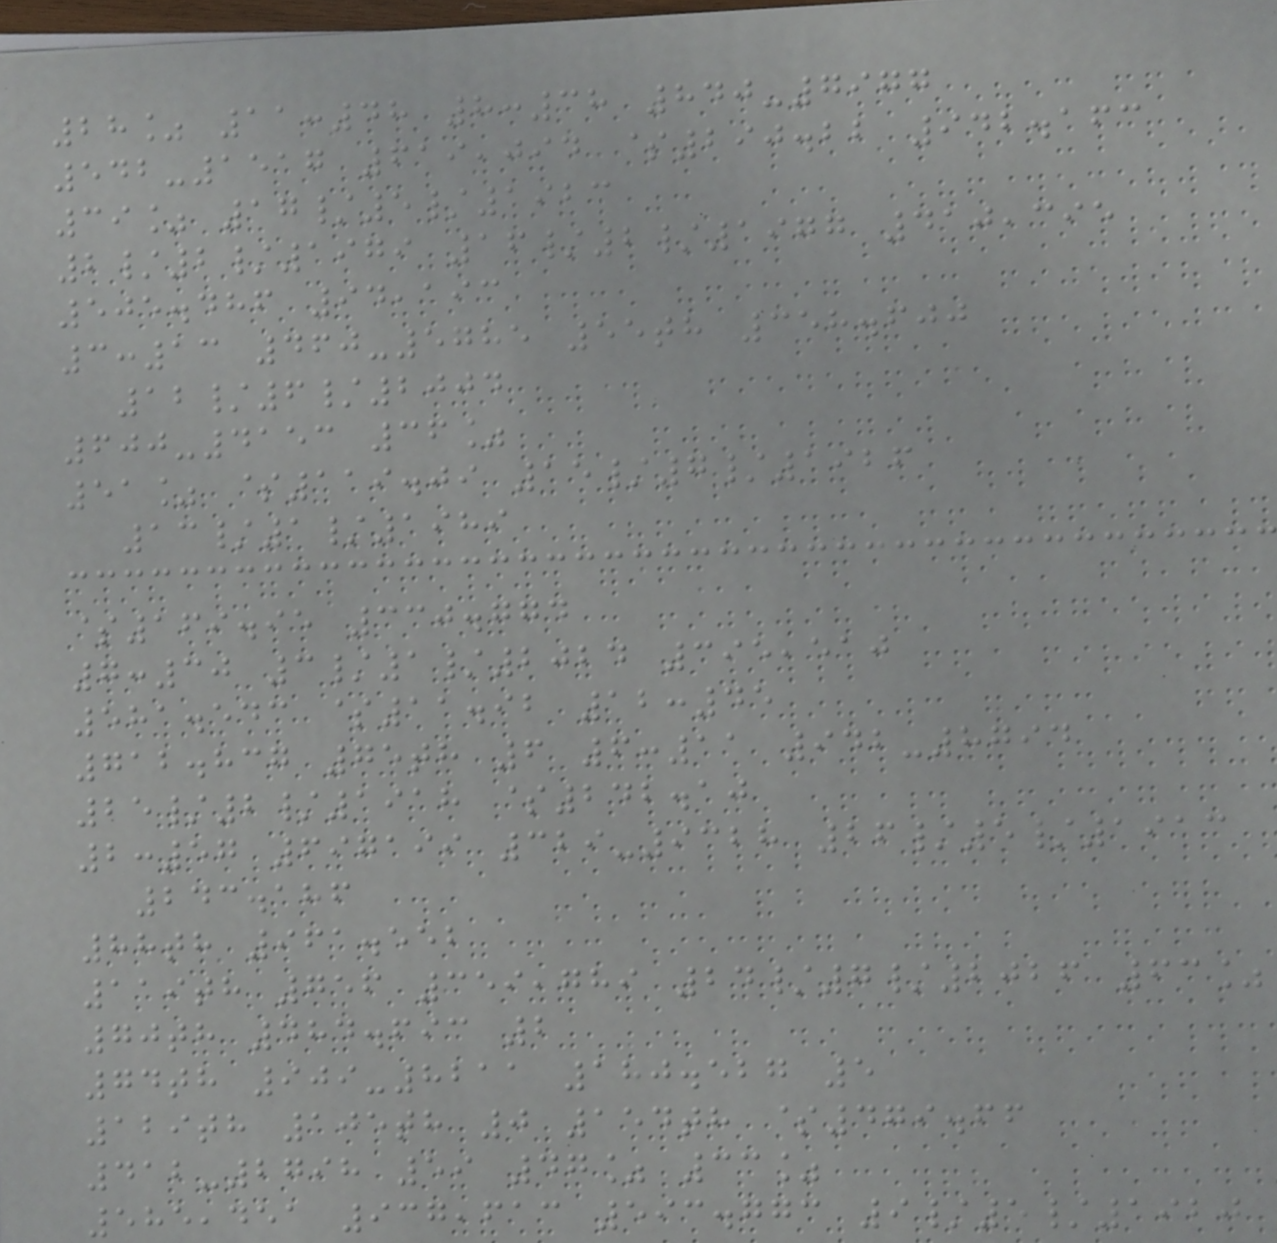28% 11:48 8:38 840-7977
542-1517 619,094 $290.22 942.163
39% 17/5/1923
2/2/1979 16/2/1977 410,395
505.486 94,193
3:13 460-5785 55th 358.600
12/6/2004
600-4153 36%
51% $119.09 15/7/1926
13/1/1989
$169.95 330.774
7:30 3/1/2024 395,510
581.543 $11.92 12:45
712.837 75th 6 6:11 942-8794
25/2/1918 $242.10
2:57 697199 329-9328 26/5/1913
243.186
88th 961.552
119th 756 359,789 24/7/2026 63%
70th 484.693 2
74th 909-8211 180.527 5
129th 105th 0 154th $479.66
412-2798 59 47% 33%
585,451 937,613 593.773 9/5/1920
